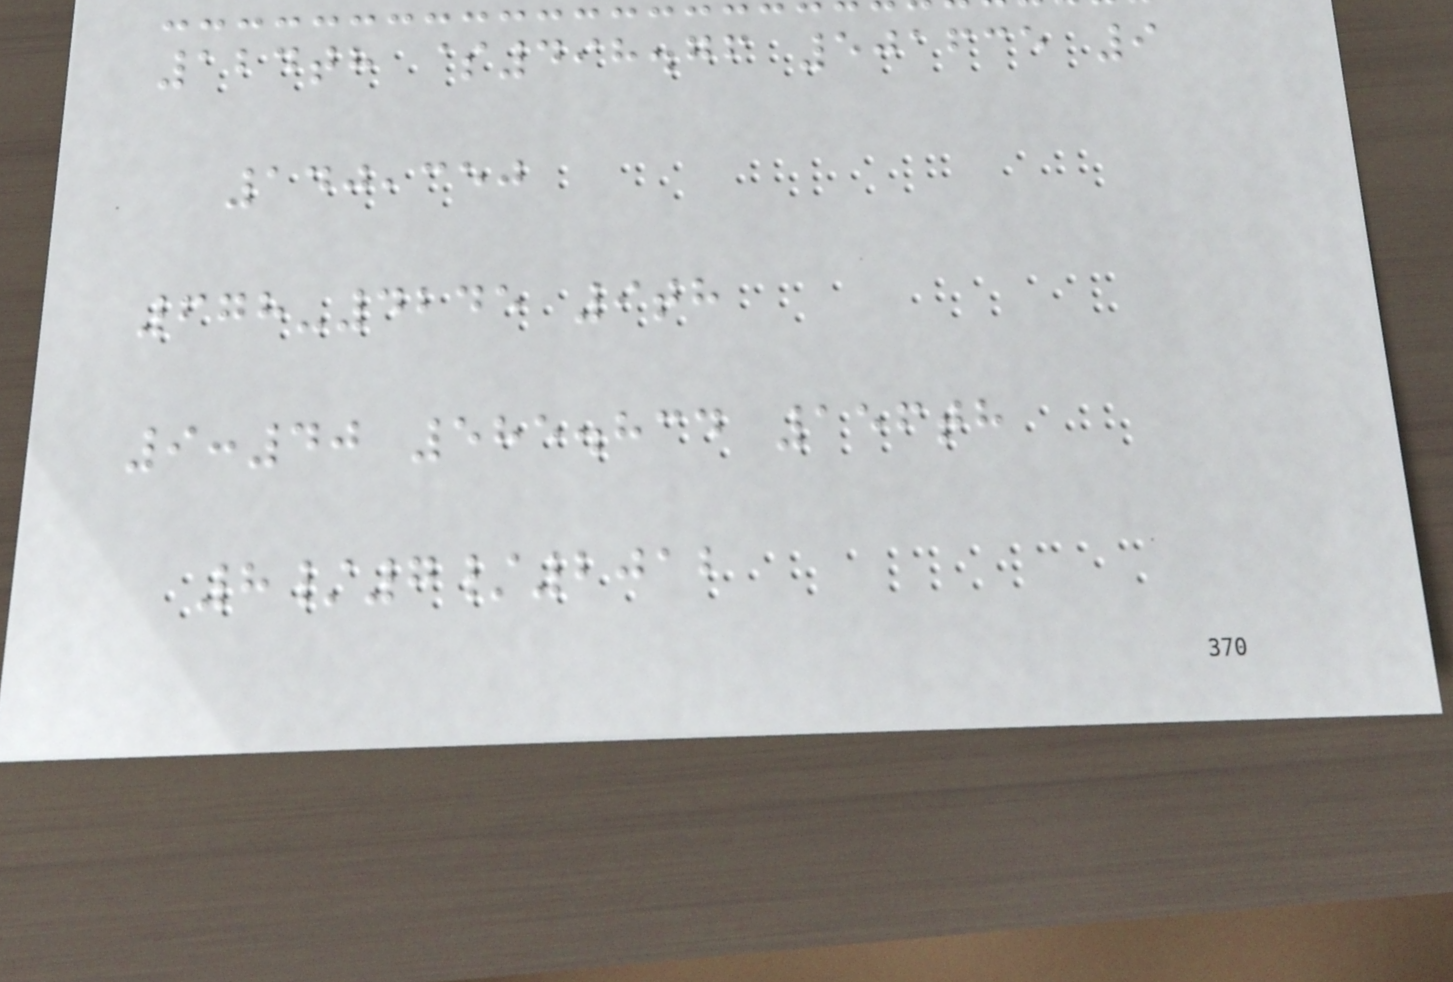124th $498.76 501635 9
140,350
678-4245 9th
9:40 585.834 156th
8/7/2012
